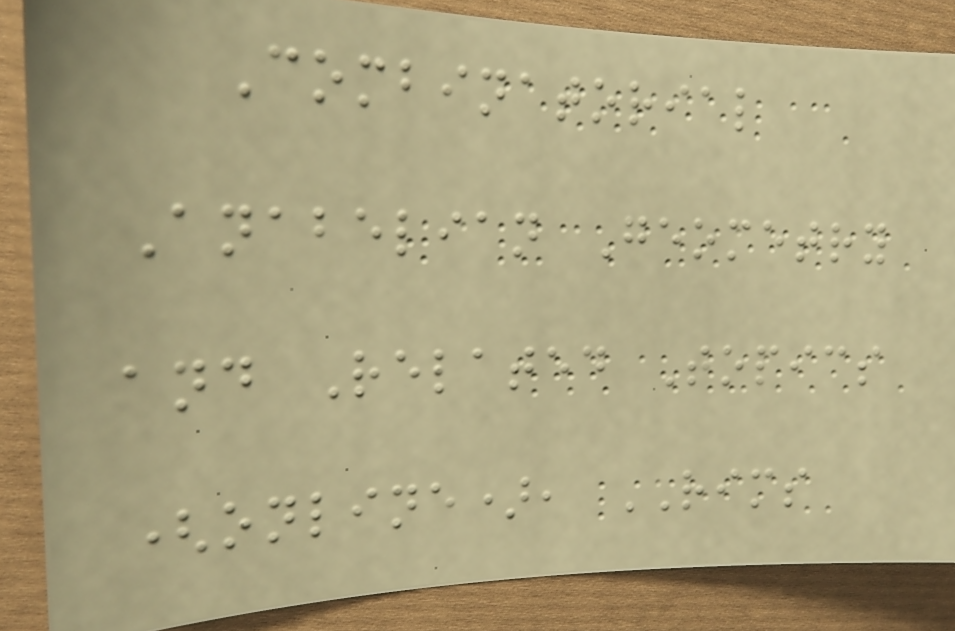Combinatorial
Anabelian Geometry
and Related Topics
(online), RIMS
